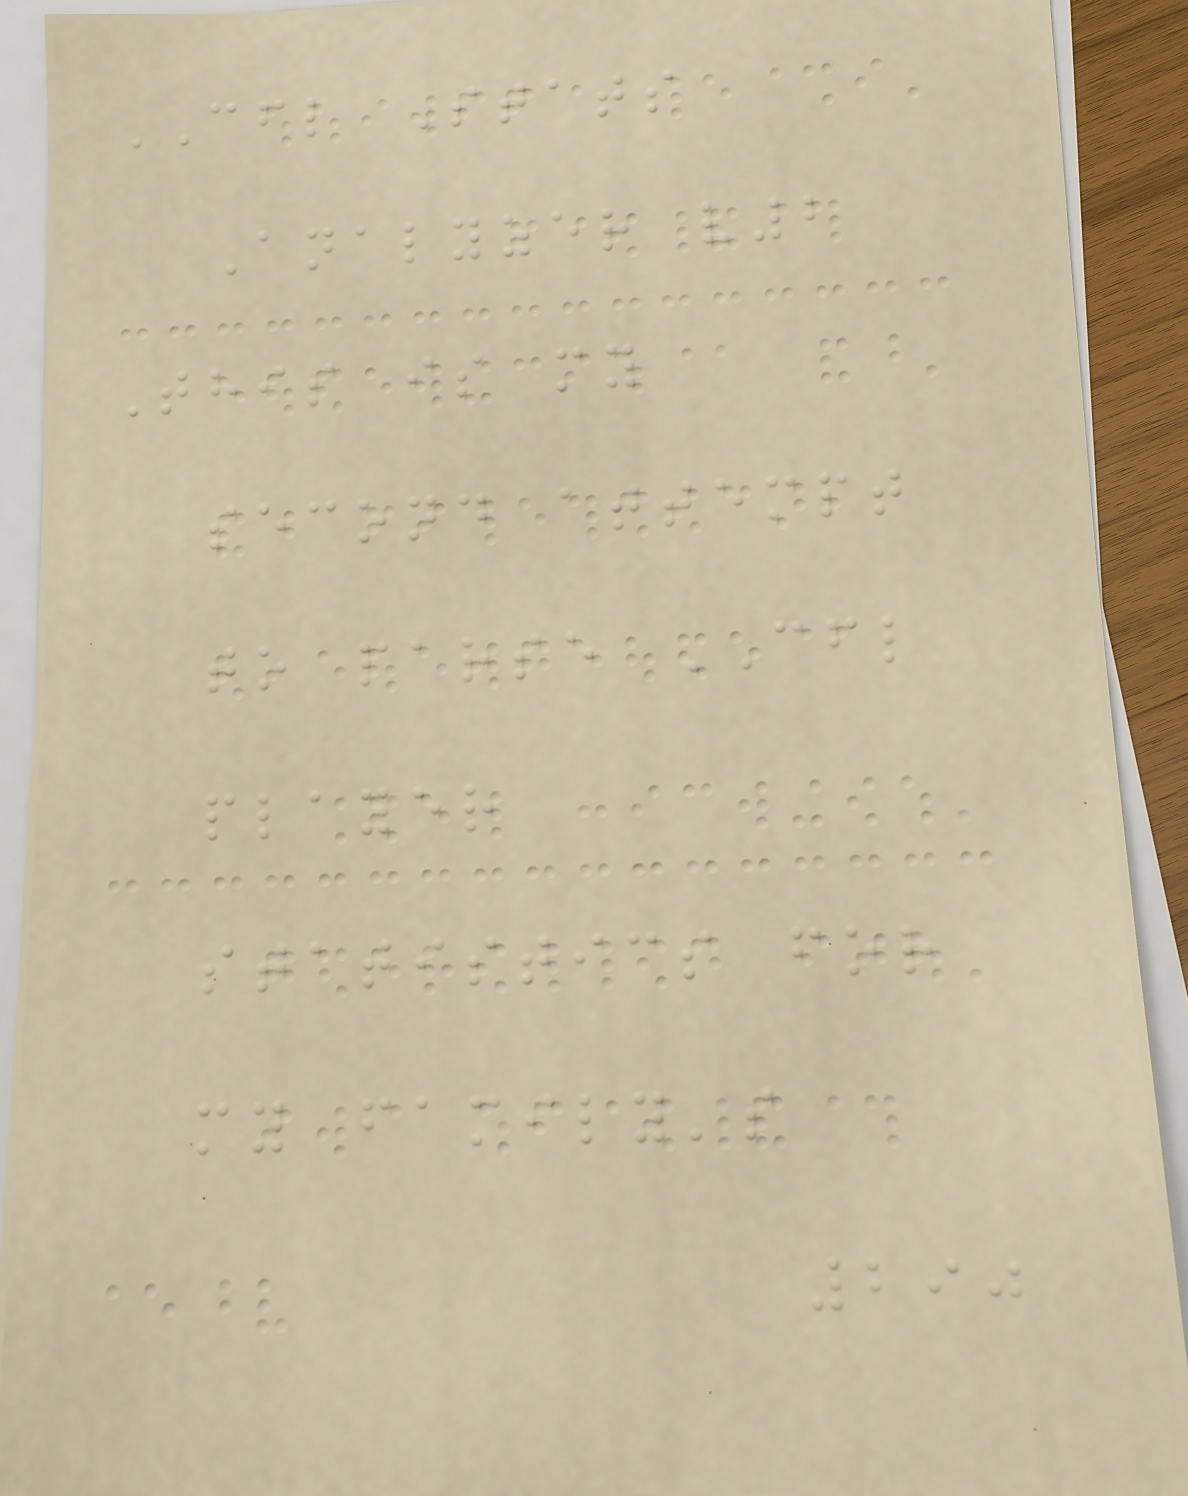CFL Stats
Analyzer v2
This is my
second attempt
to parse CFL
player
statistics for
my family's
290
